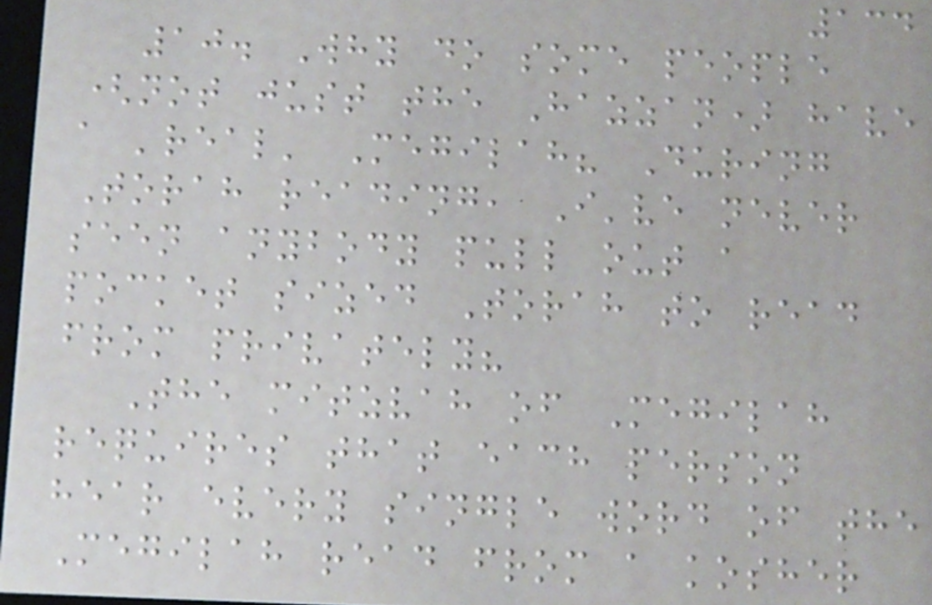134
10. Why do some people
(not just the Hazzan) have
a 'real' Megilah? During
Torah reading, I've never
seen anybody pull out a
pocket sized Torah to read
from privately?
The mitzvah of Megilah
requires that each person
hear every single word of the
Megilah read from a kosher
